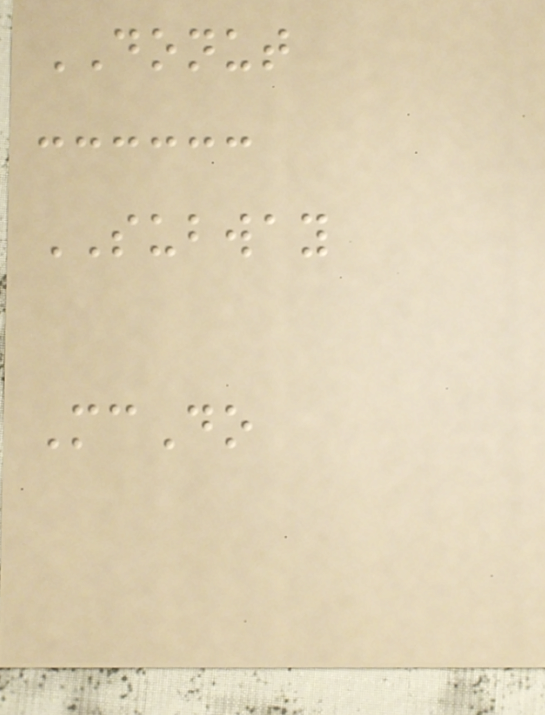DONUT
SUBWAY
McDo
